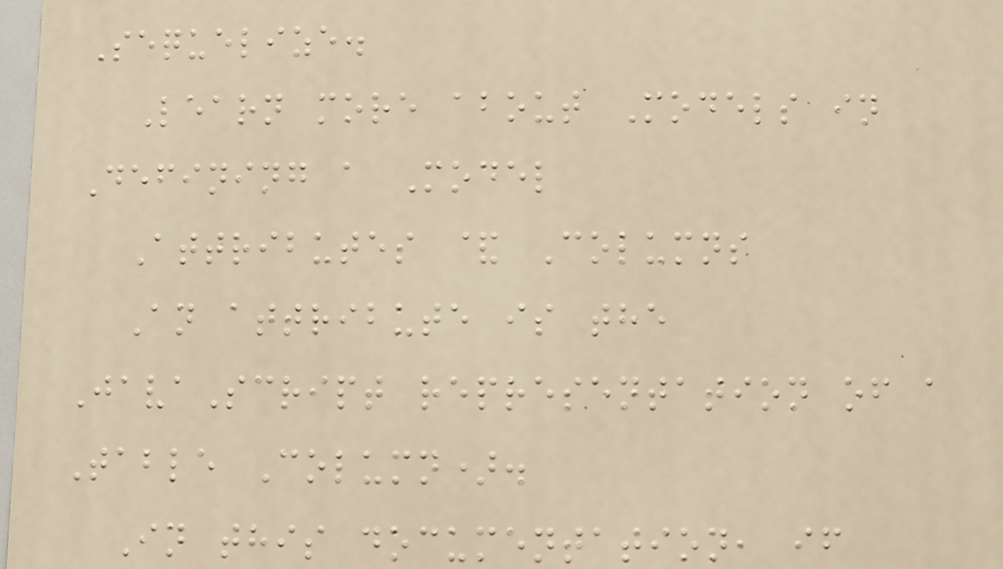Sequelize.
Learn more about Models in
Defining a Model
Attributes & Columns
An attribute is the
JavaScript representation of a
Table Column).
In this documentation, if
